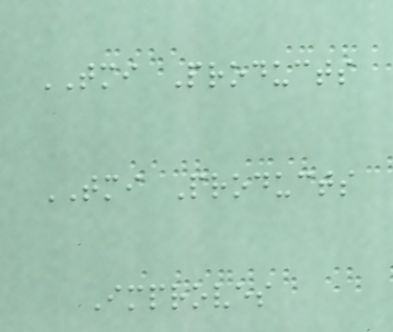TMI Products
TMI Products
Improves
